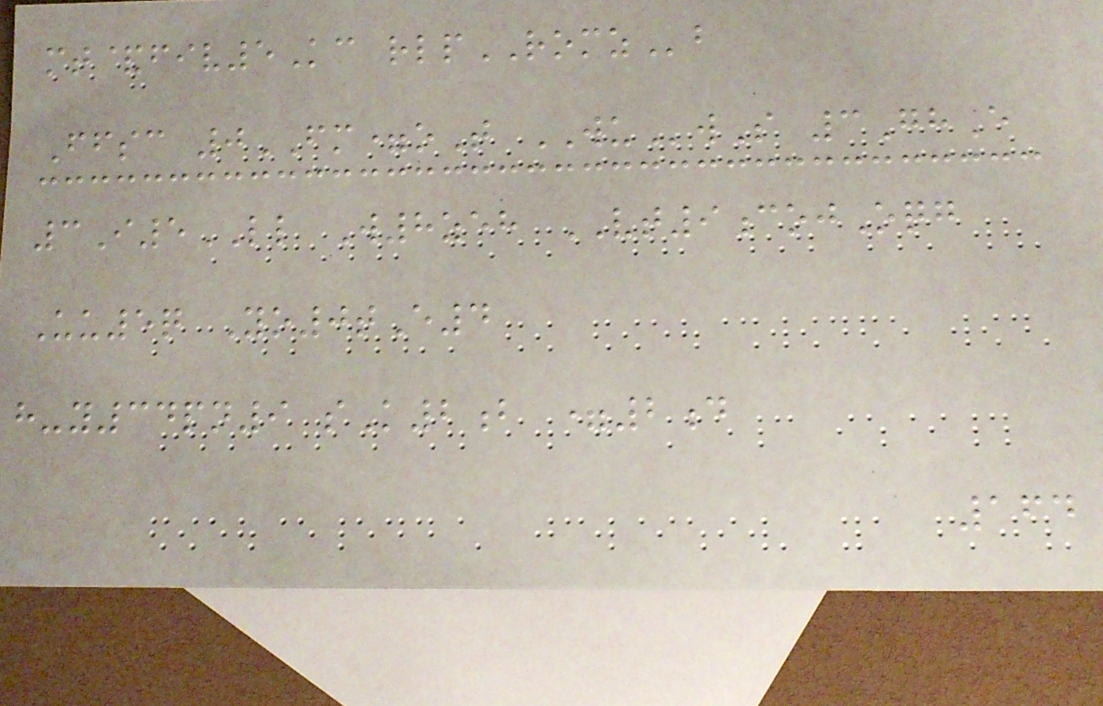mt&fiv5Kc rlpROMZb
Ffsc 0FM=oT WUwS 3GhE
3I5LL W8zeh VT9cojOqg
Uu5q Yo0tE4
h-y34pn9 sK2b =2d
164
